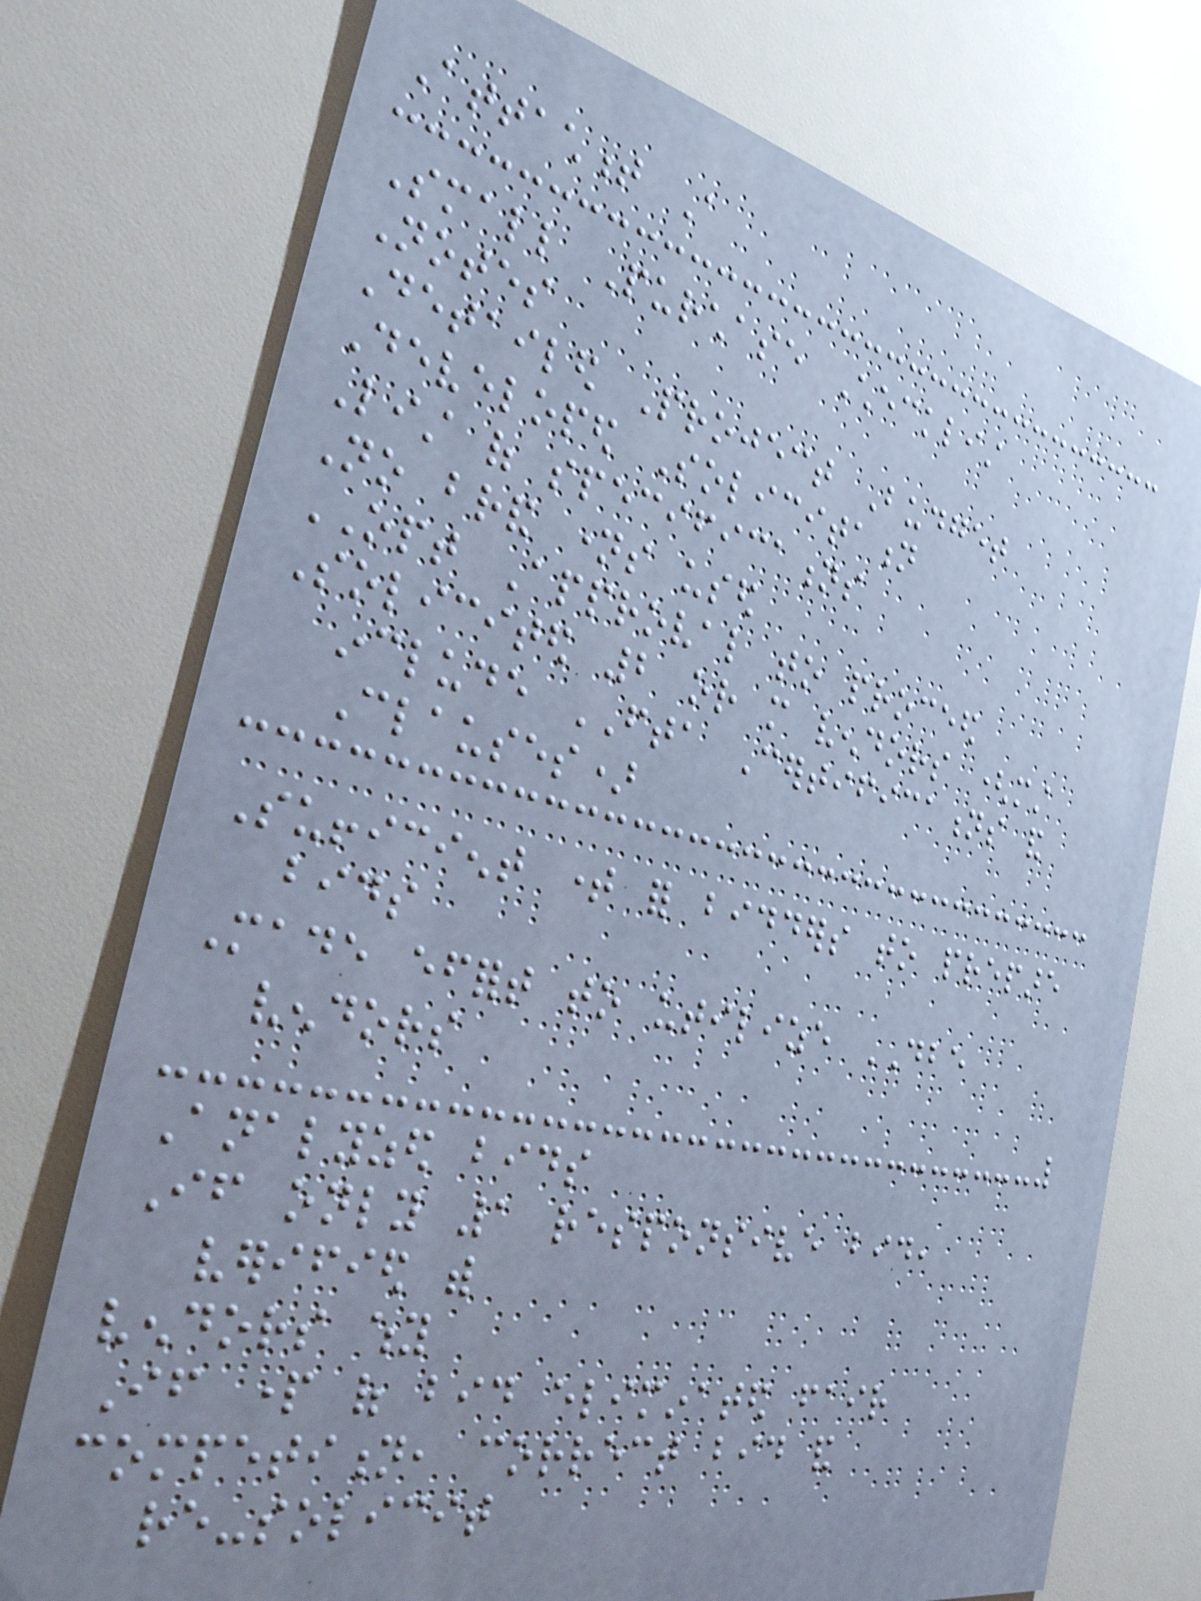Attachment A
Small Purchase Checklist
Notes
Detailed Project Budget
Developed Solicitation
List of specifications
No brand names used
OPT Approval to proceed
Solicited 2 or more vendors (must
include FTA Certifications and
Clauses)
Sufficient time for bidders to prepare
bids
Made effort to utilize DBE
vendors
Analyzed bids
If only 1 responsive bid,
verified with
vendors why
If part of bid eliminated fair
competition, correct bid and
re-solicit
